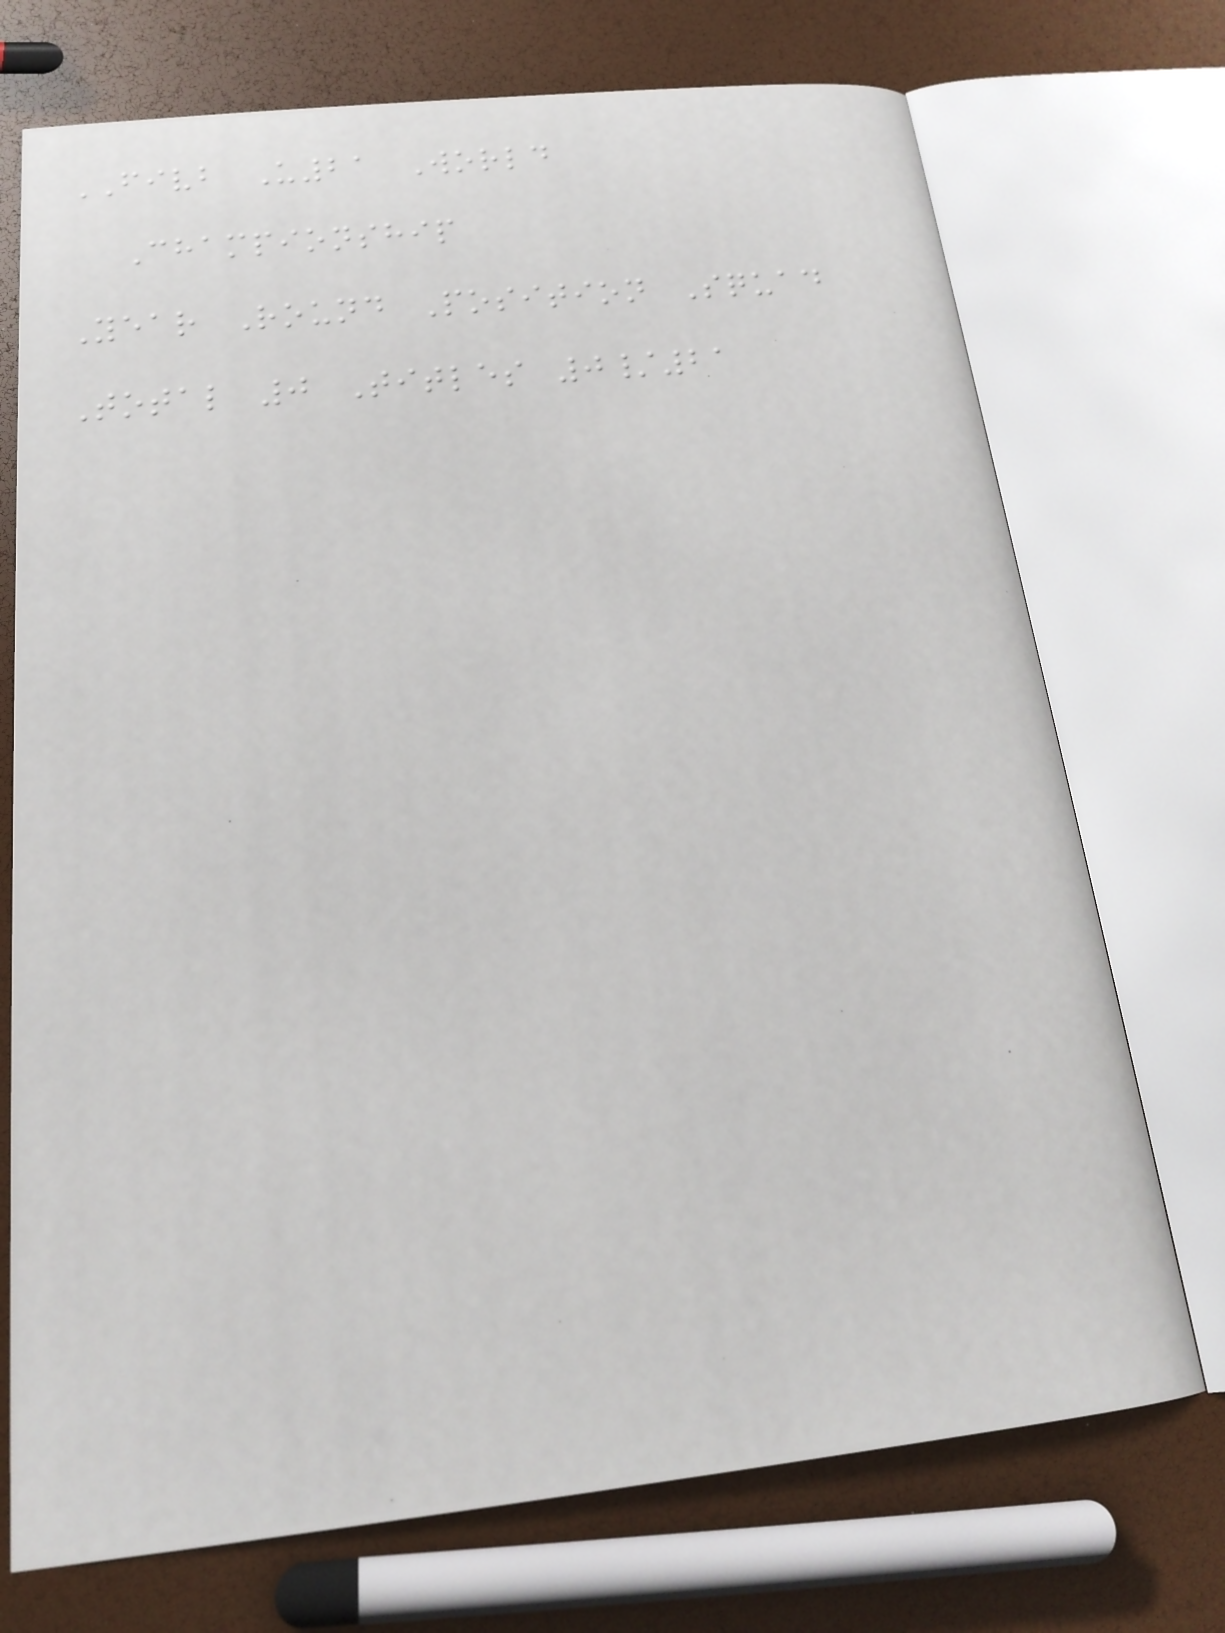FIVB U21 World
Championship
Year Round Position Squad
Total 0 Titles 0/21
